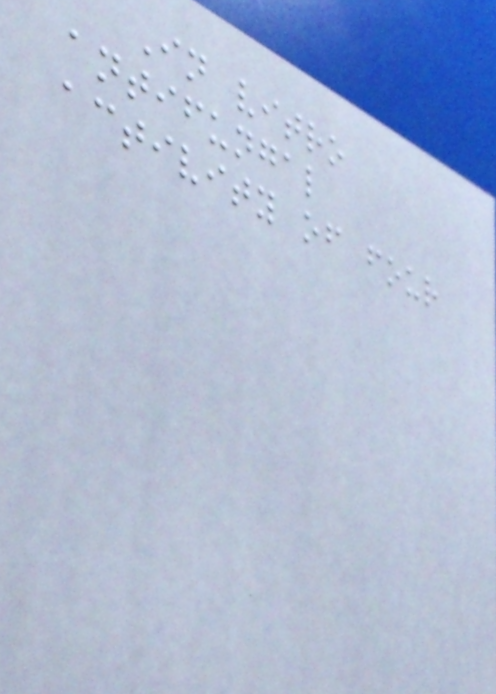In vitro
antifungal
activity of four
